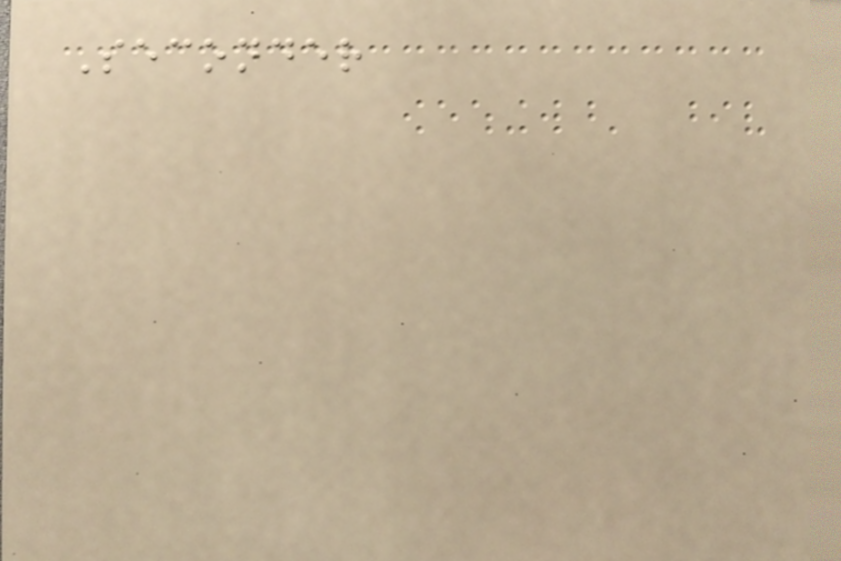Seconder
